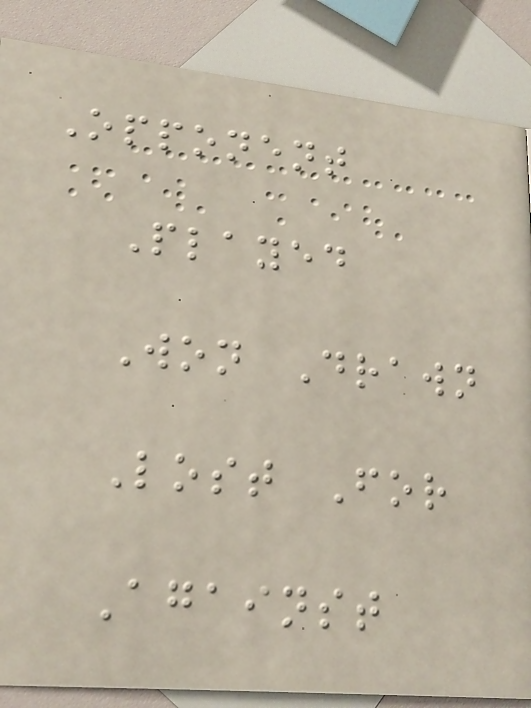Opponent
Played
Won Drawn
Lost For
Against
